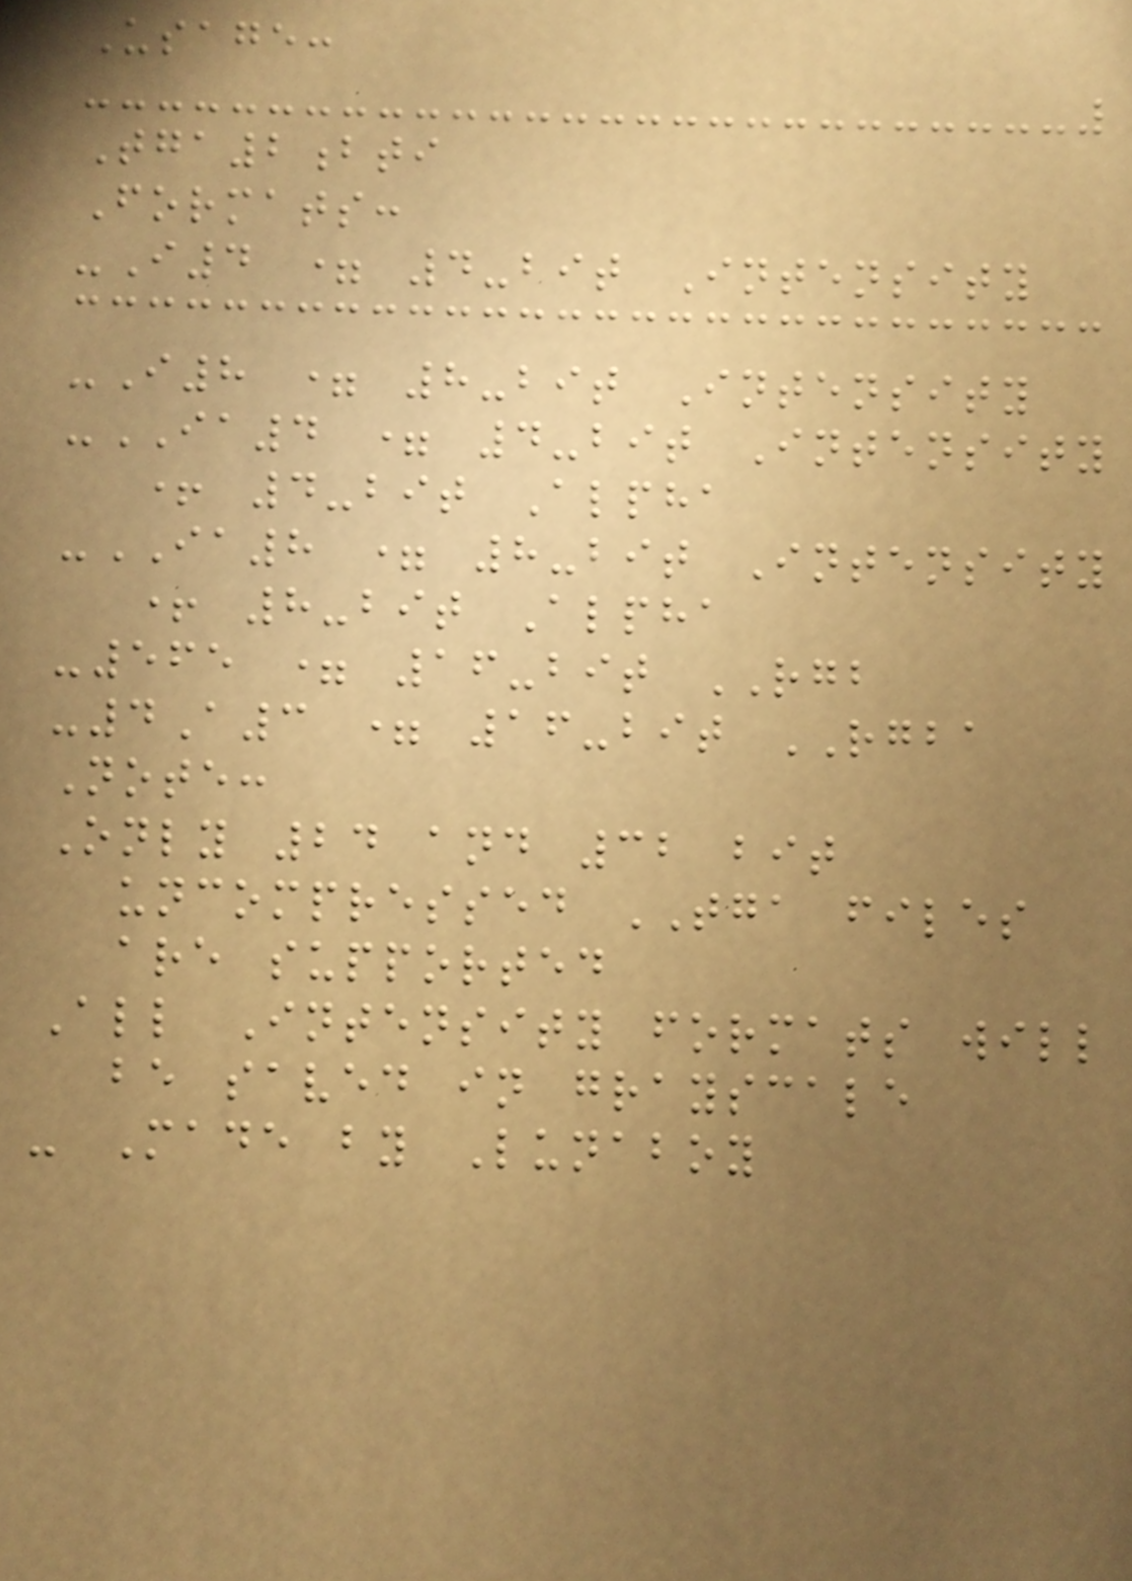Usage:
Tga2bti
Formats:
-I4 = 4-bit Intensity
-I8 = 8-bit Intensity
-IA4 = 4-bit Intensity
+ 4-bit Alpha
-IA8 = 8-bit Intensity
+ 8-bit Alpha
-565 = 16-bit RGB
-4A3 = 16-bit RGBA
Note:
Only 24 and 32 bit
uncompressed TGA files
are supported
All Intensity formats will
be saved in grayscale
- Made by Lunaboy
